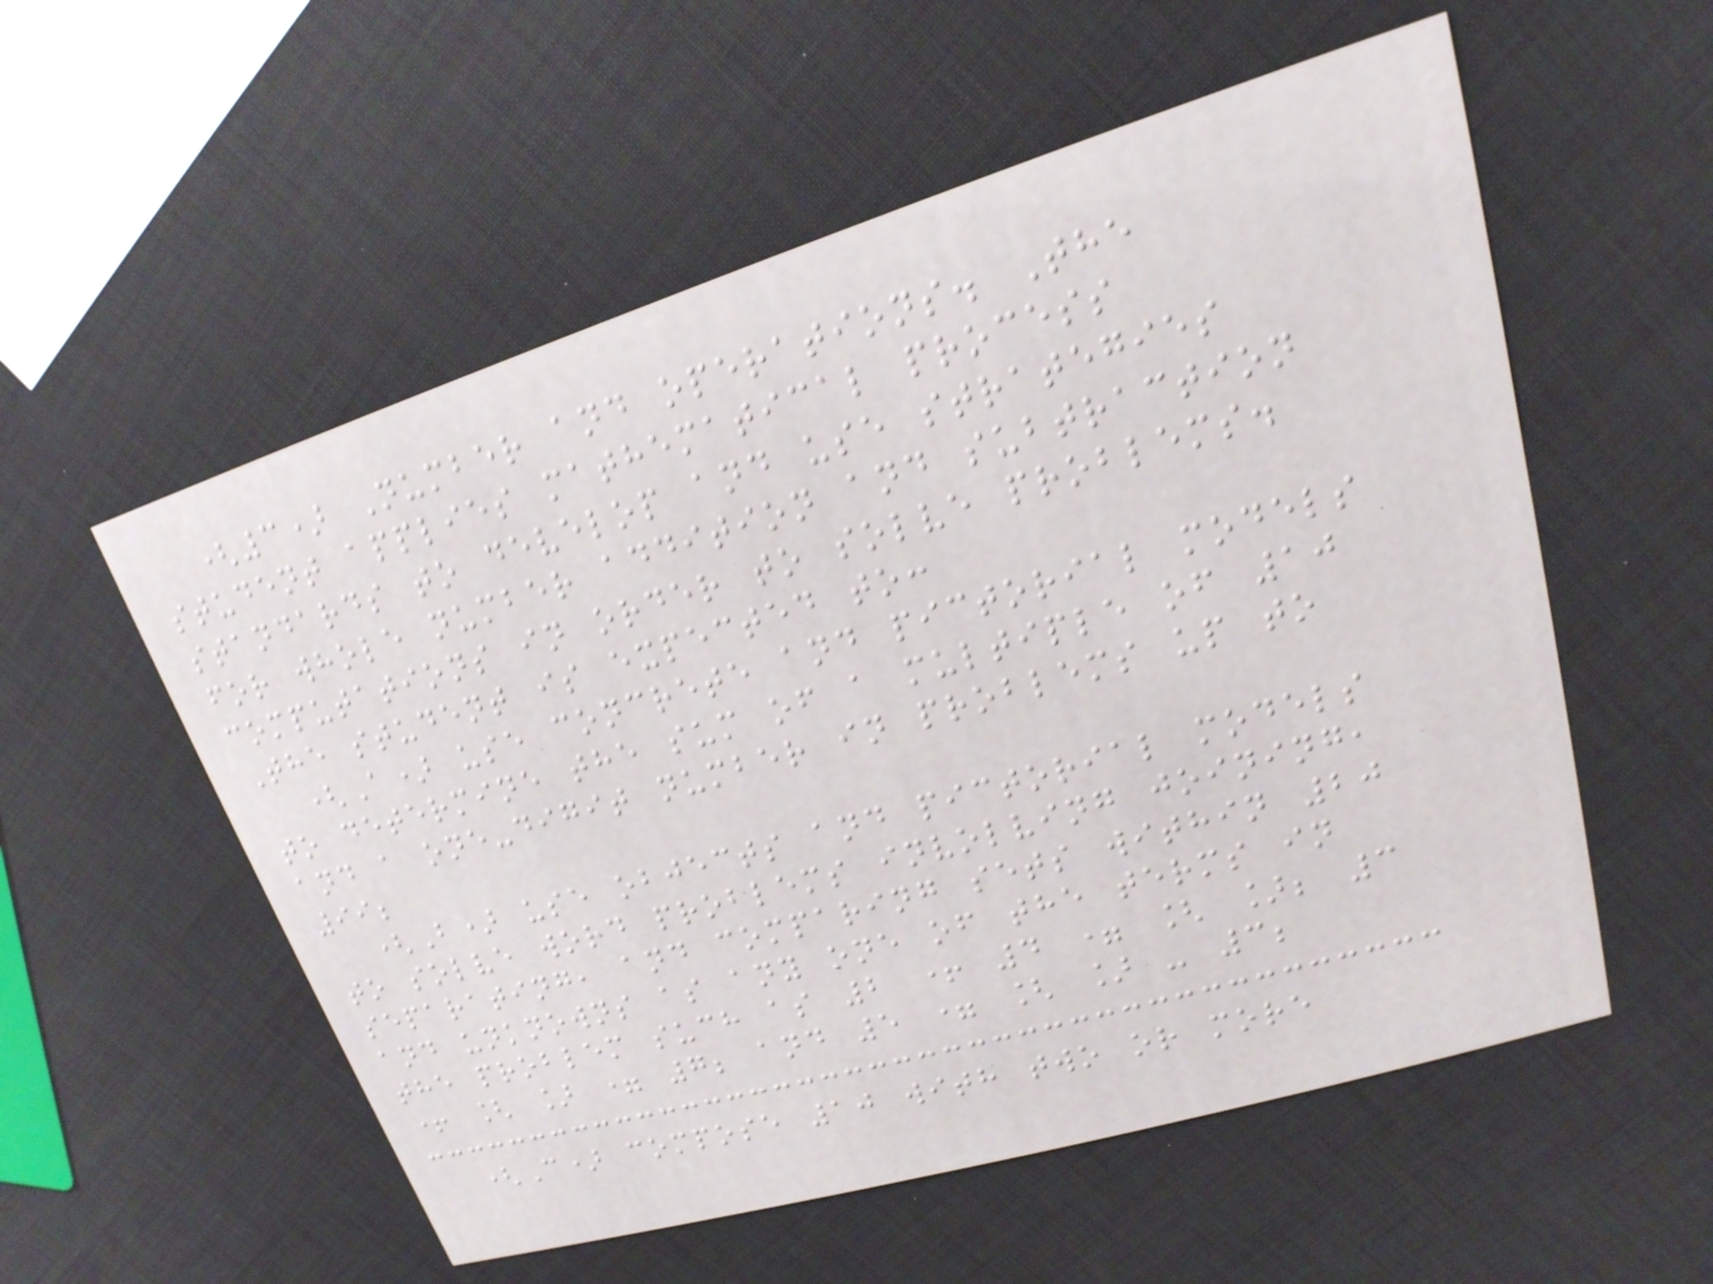(3) Number and operations. The
student applies mathematical process
standards to develop and use strategies
for whole number addition and subtraction
computations in order to solve problems.
The student is expected to:
(A) use concrete and pictorial models
to determine the sum of a multiple of 10
and a one-digit number in problems up to
99;
(B) use objects and pictorial models
to solve word problems involving joining,
separating, and comparing sets within 20
and unknowns as any one of the terms in
the problem such as 2 + 4 = [ ]; 3
+ [ ] = 7; and 5 = [ ] - 3;
(C) compose 10 with two or more
